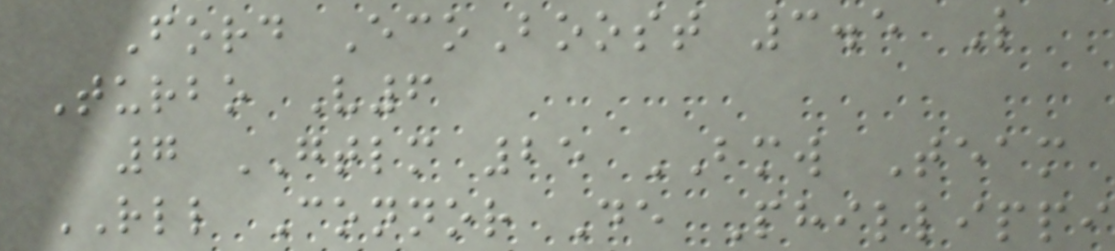Ford EcoBoost 3.5 L
Turbo V6
7 GTLM 25 BMW Team
RLL Connor De Phillippi
